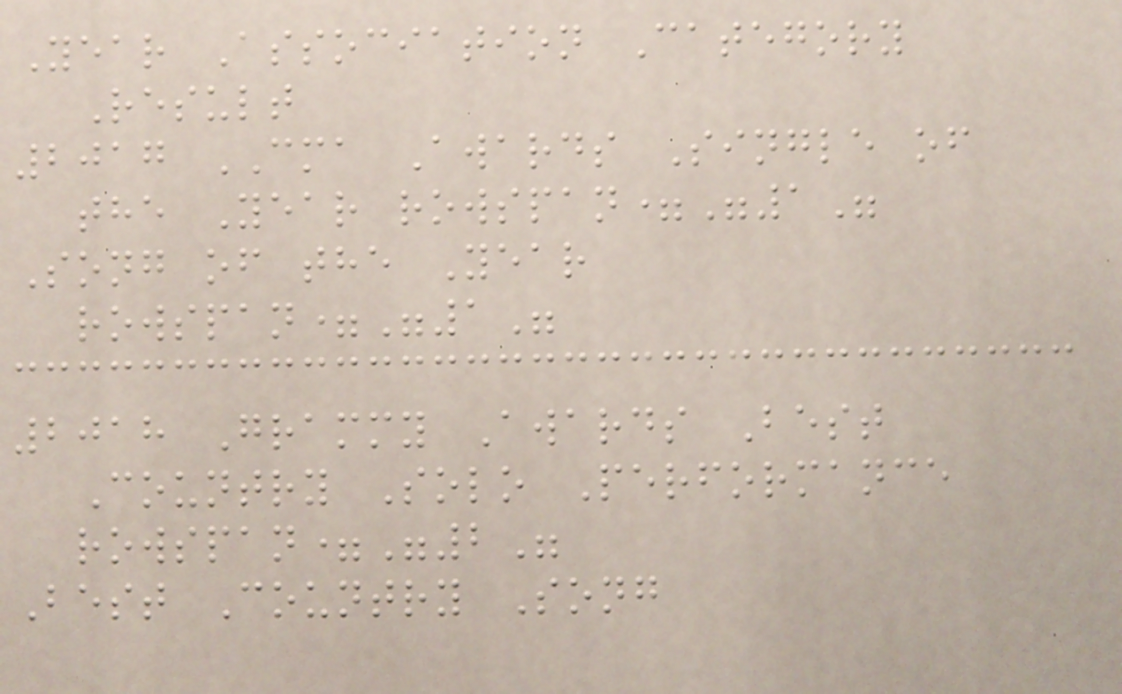Year Association Category
Result
2017 CMA Awards Single of
the Year rowspan="1"
Song of the Year
rowspan="1"
2018 Grammy Awards Best
Country Solo Performance
rowspan="2"
Best Country Song
